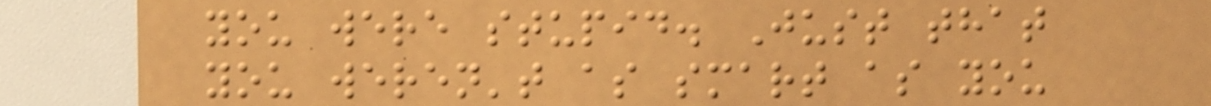you were stupid. Just that
you weren't as smart as you
